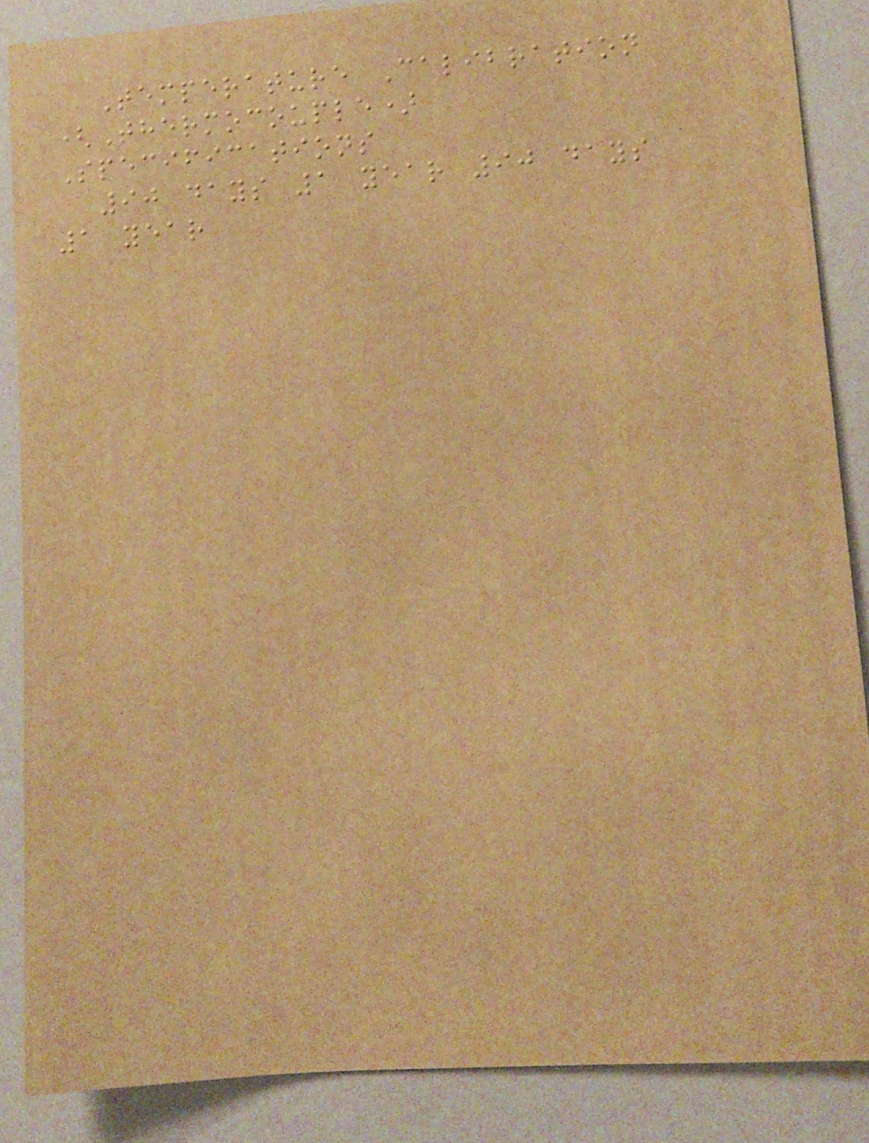Temperature Calibration
(Thermocouple)
Specifications
90 days 1 year 90 days
1 year
